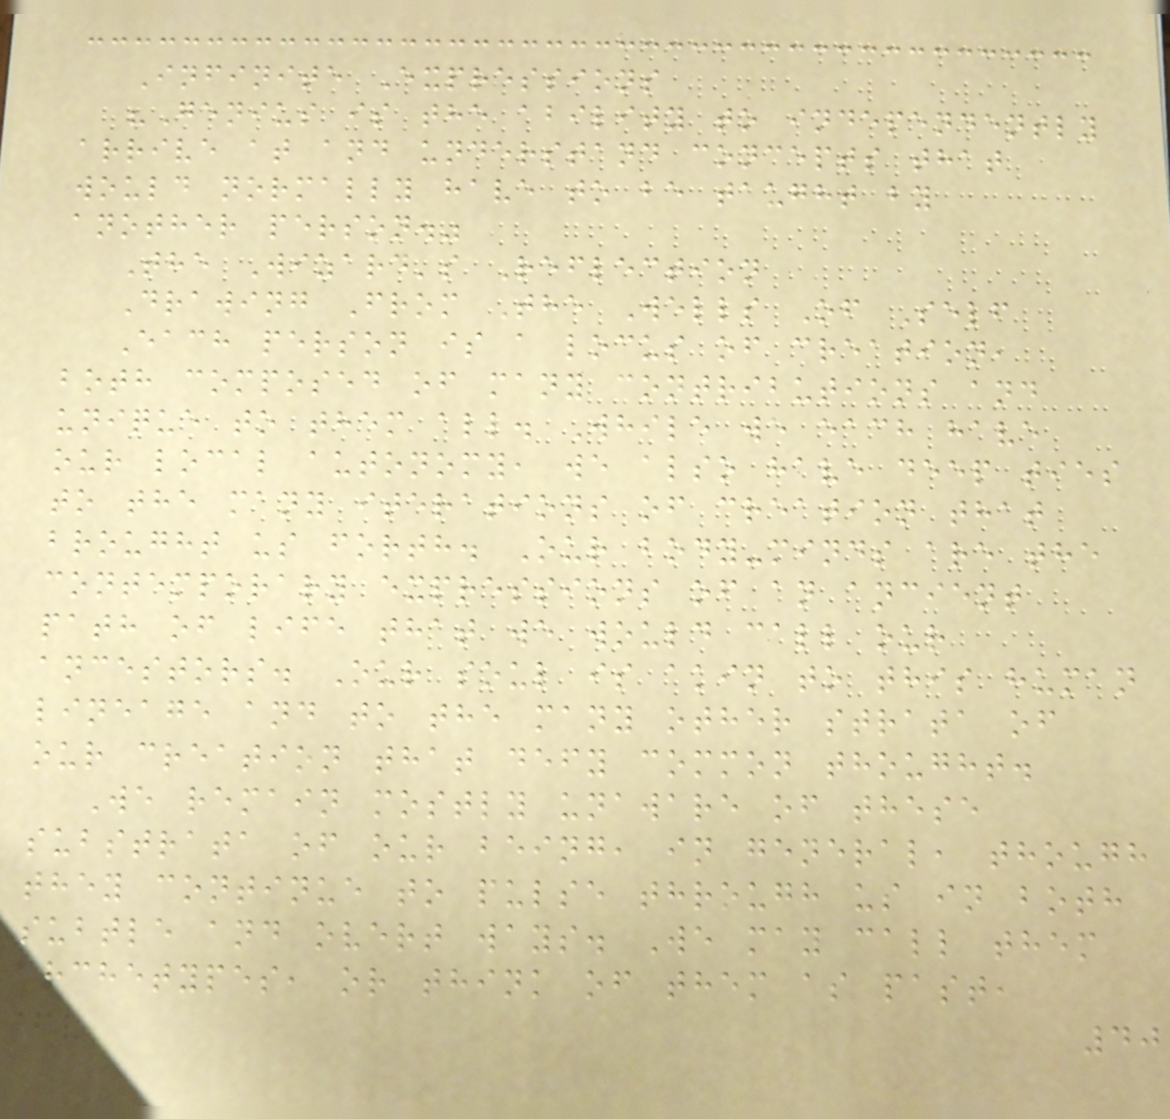Infinite Expressions
"Genius is the ability to independently
arrive at and understand concepts that
would normally have to be taught by
another person."
The Wizard's Reflection
Drawing From The Wells Of Self
Each person is a locus of creation,
both composed of many contributions and
unique to them all. While we each have
our local autonomy, we also have deep ties
to the many iterations of creation that
brought us forth. Our body-minds are the
contemporary expressions of an ancient
path of life that we would call our
ancestors. Our soul is akin to this human
lineage and to the many other strata of
our creation that defy common thought.
We remain mostly unaware of these
substrata of our being, in general, though
they continue to pulse through us in both
subtle and overt ways. We may call them
archetypes, or think of them as past,
40
